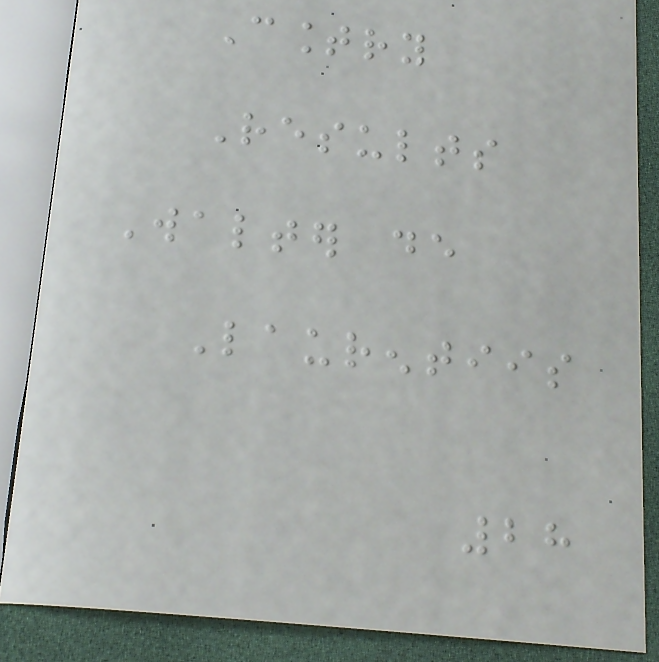Country
Results
Walter de
Laurentiis
28
